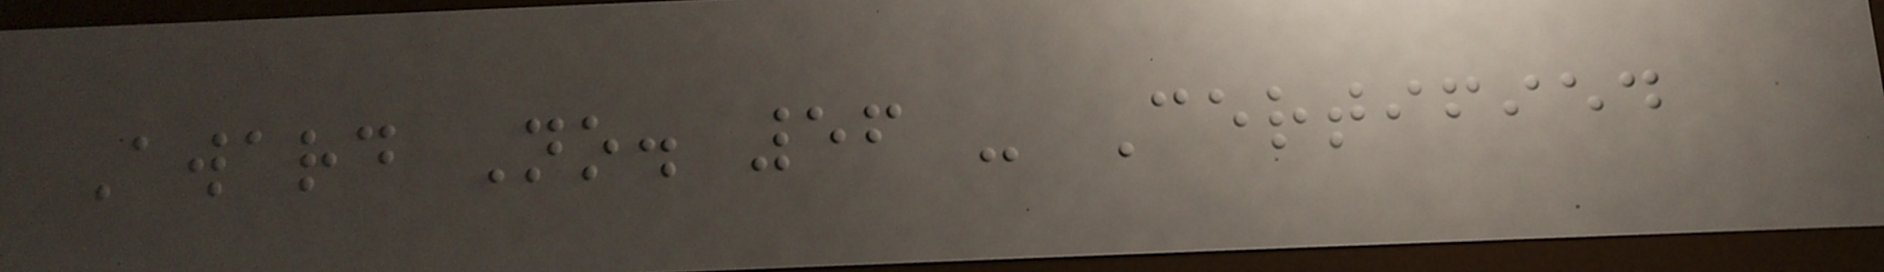Award No. 56 - Certified
